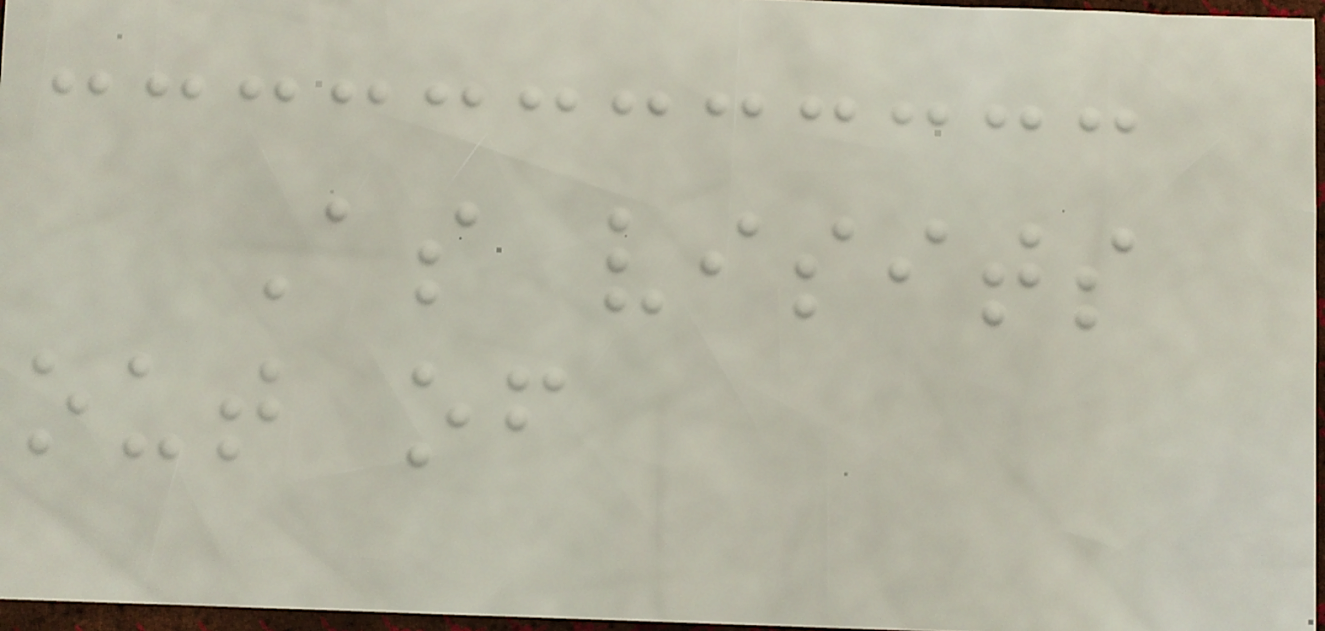As visits
out of
